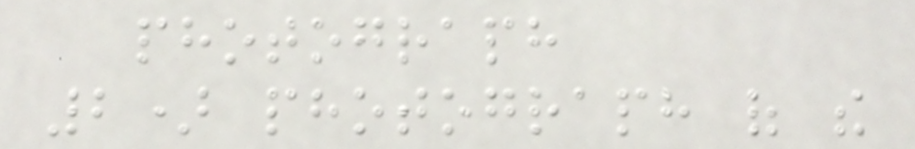photograph
2) photograph of the
